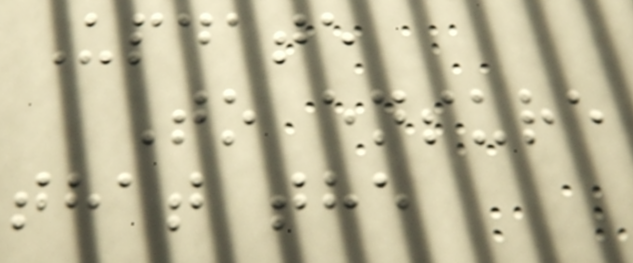Update
To ensure
that the
